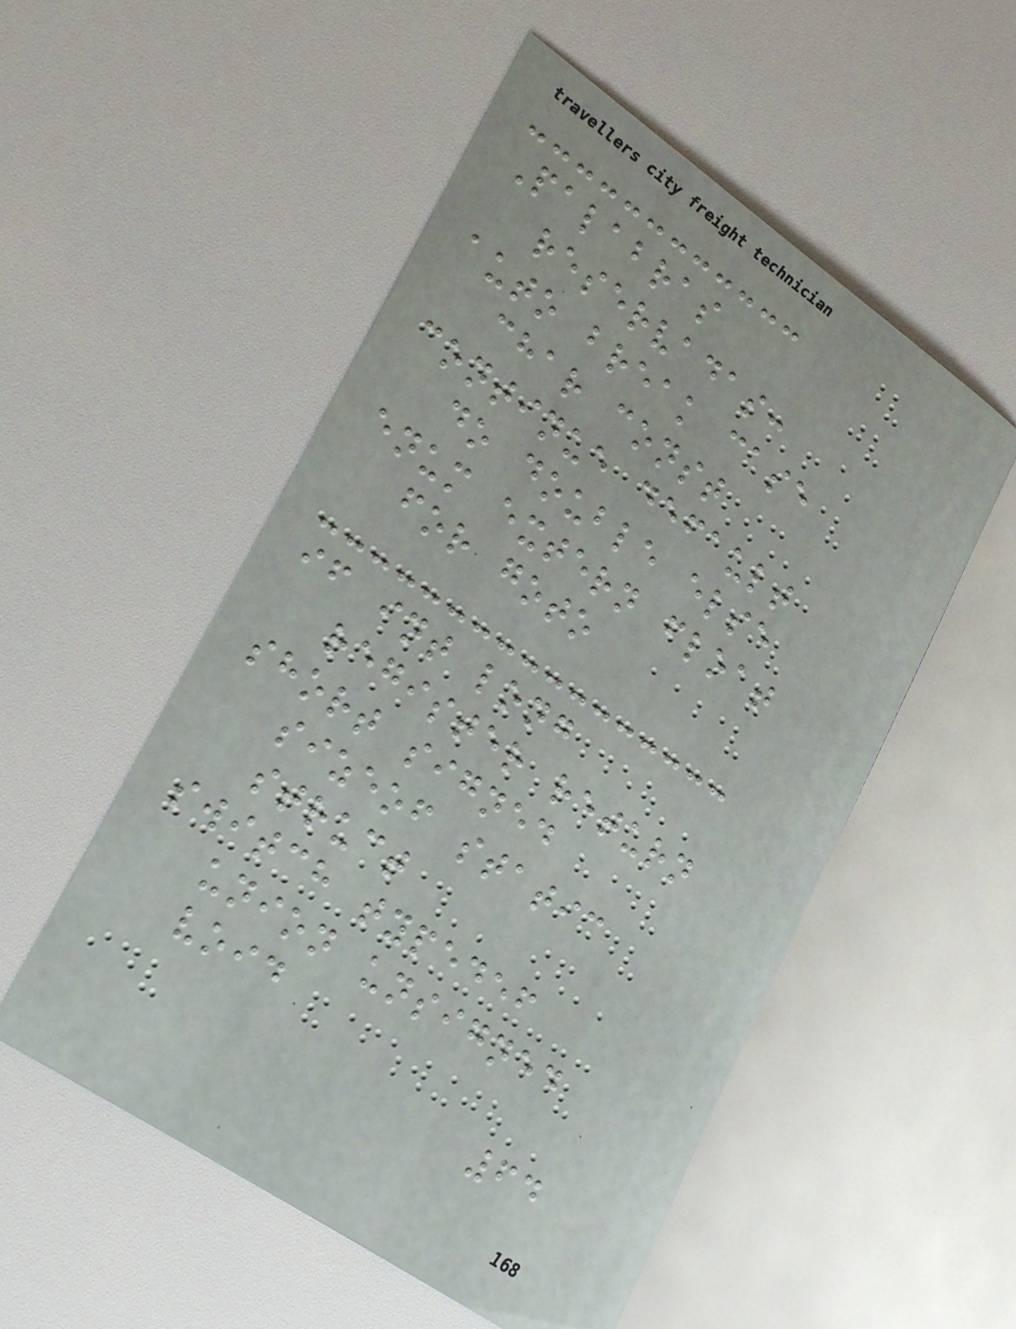Palabras
reservadas:
auto break case
char const
continue default
do double else
enum extern float
for goto
if int long
register return
short signed
sizeof static
struct
switch typedef
union unsigned
void
64
